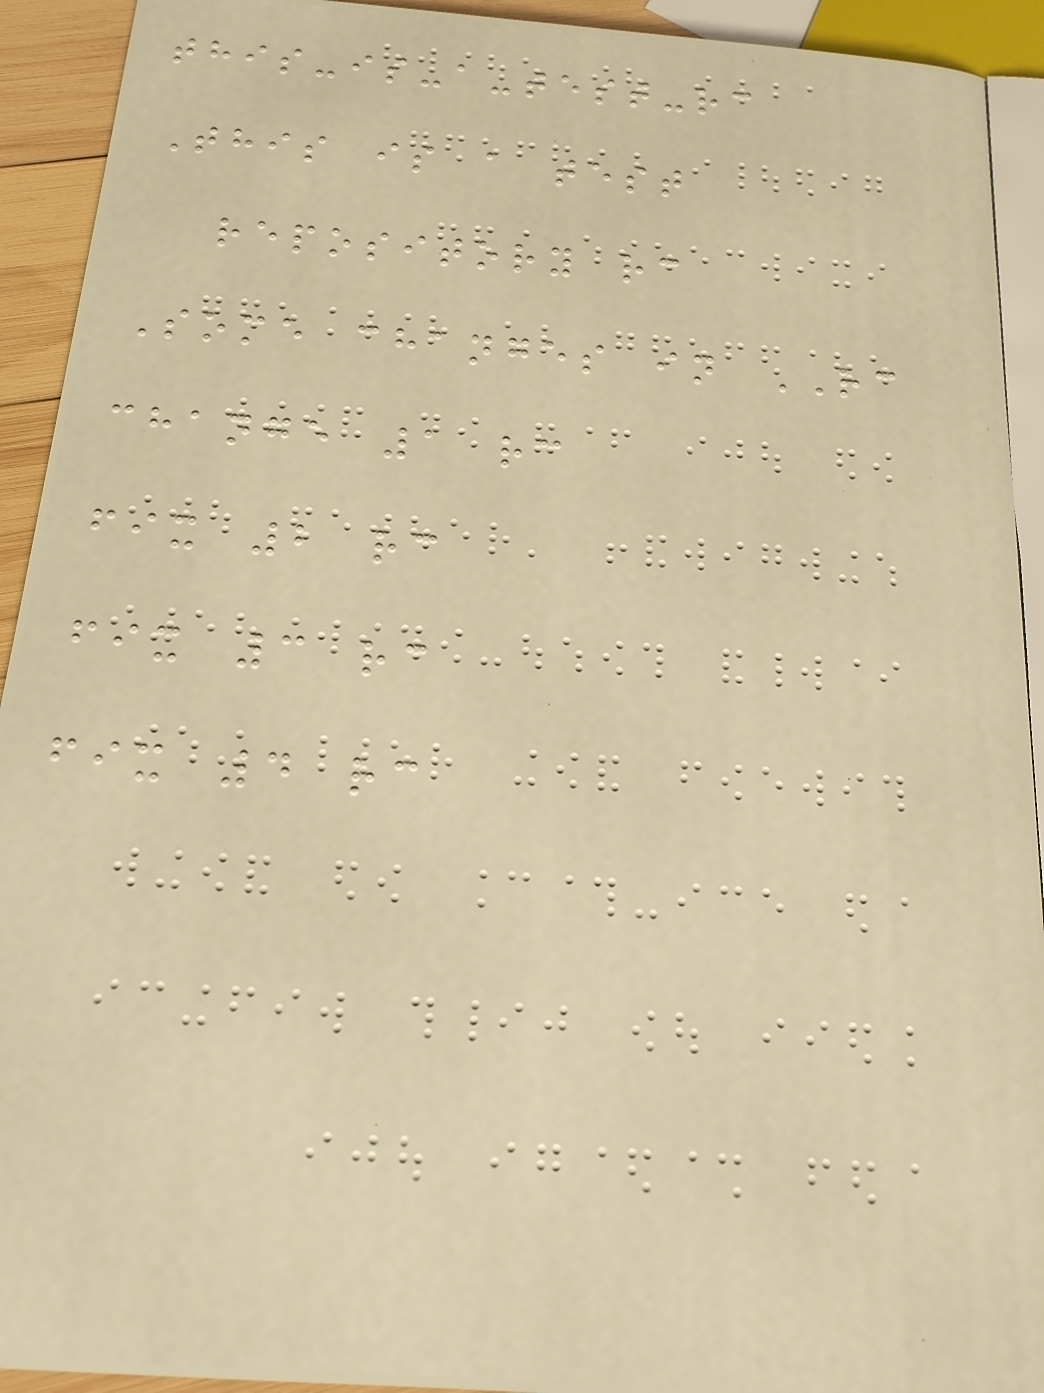this-is-a-test-rc
This is a test
repository rc
Some changes in RC
change 1 rc
fix 2 rc
fix 3 rc
fix 4 rc
